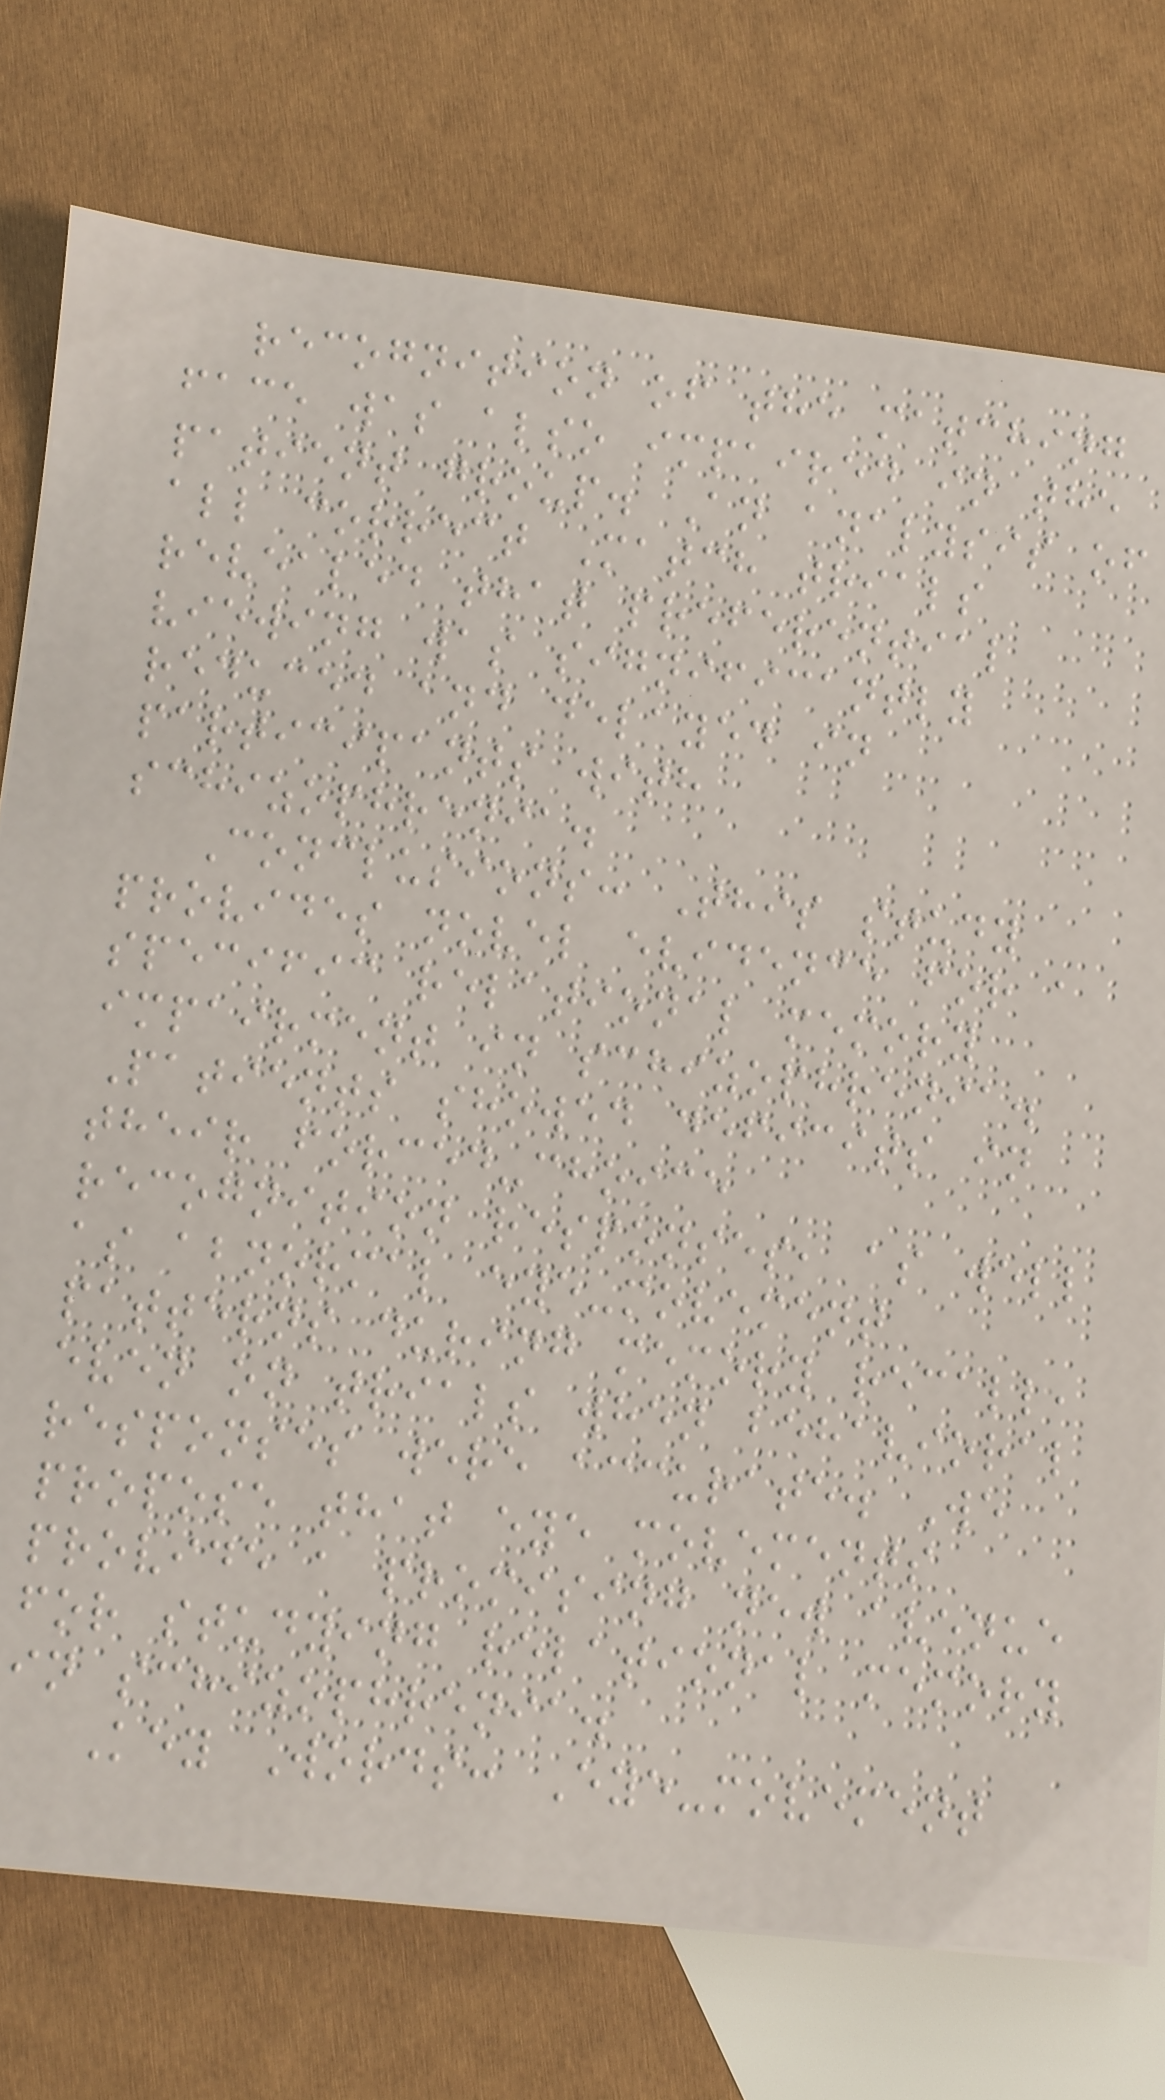recognition of the matching
face was also impaired in the
patient group. An analysis of
all correct Match trials
revealed that preferential
viewing was significantly
reduced and delayed in
participants with
schizophrenia.
Conclusions: This study
provides novel evidence for a
specific relational memory
impairment in schizophrenia.
Patients showed deficits in
their forced-choice
recognition responses, as well
as abnormal eye-movement
patterns during memory recall,
even on trials when behavioral
responses were accurate. We
propose that eye movements
provide a promising new avenue
for studying relational memory
in schizophrenia.
Key Words: Eye-movement
